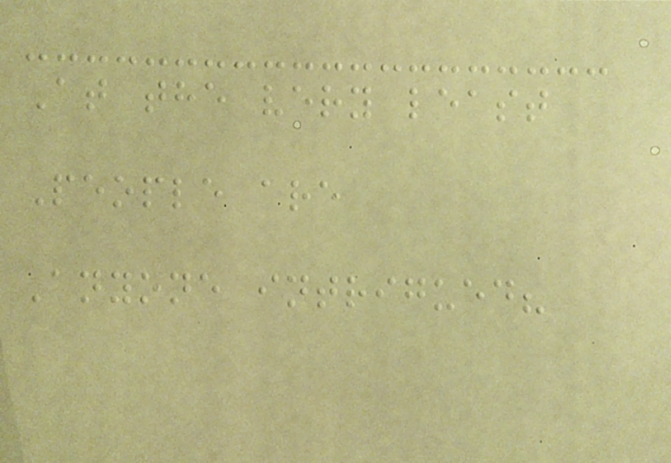At the very least
People are
Anyone intrigued?
